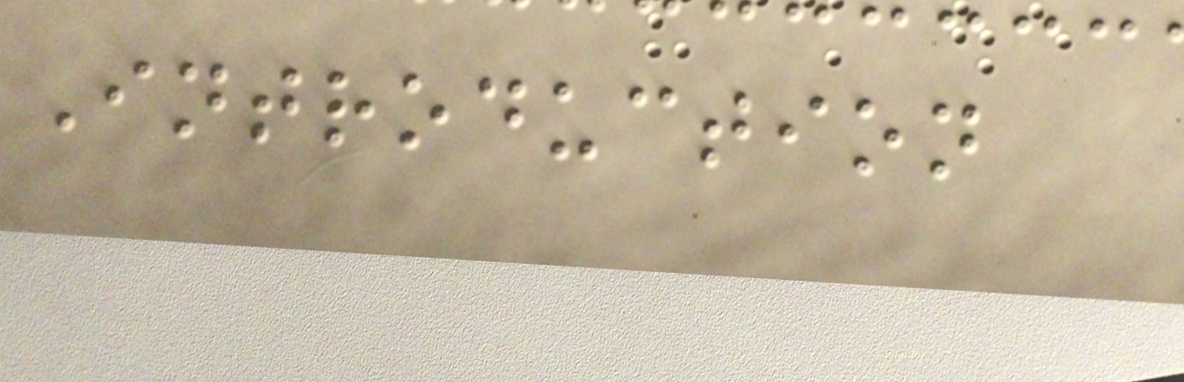Introduction
